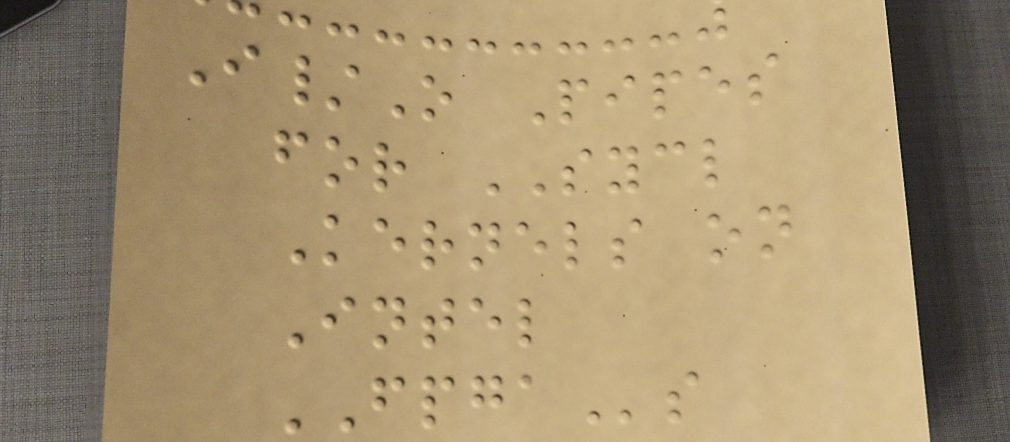I/O Pipes
for SYCL
Kernels on
Intel
FPGAs
